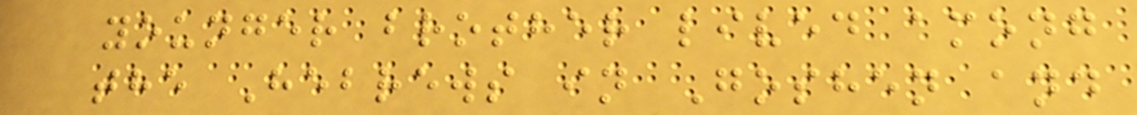younger brother lived among
the Hebrews in Goshen and
